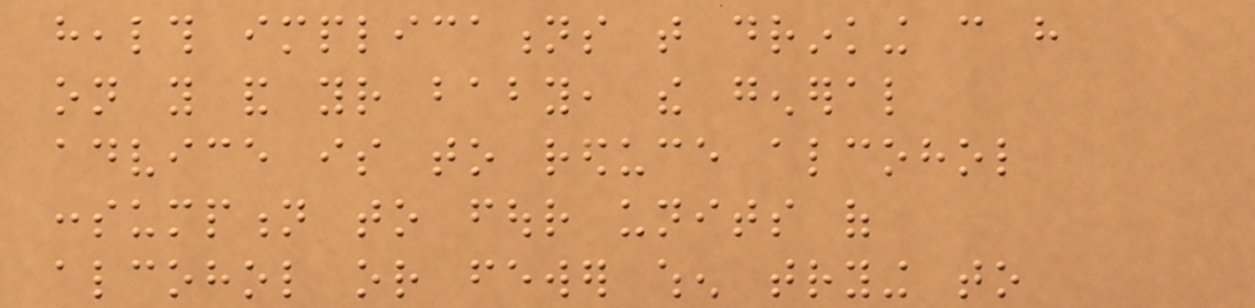health implications that drinking can have
on you and your baby, the general
advice is to reduce alcohol
consumption to four units of
alcohol or fewer when trying to
